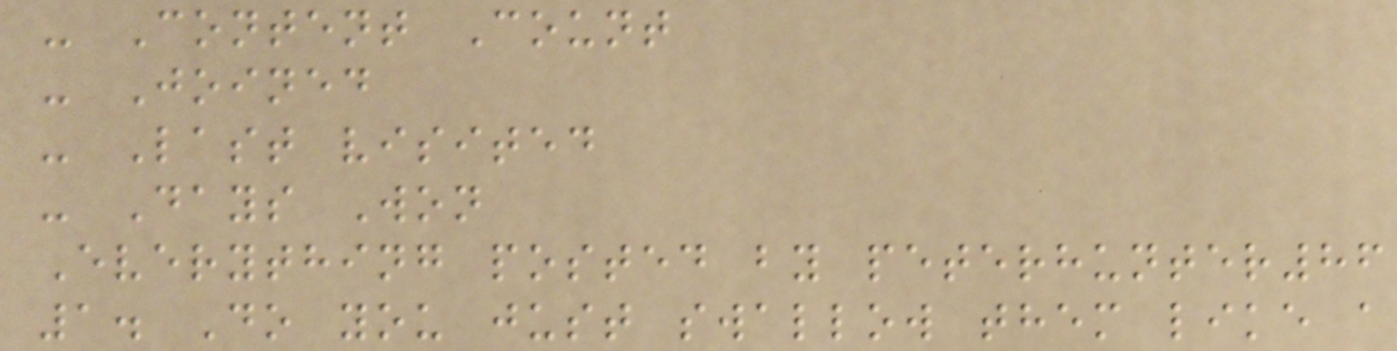- Content Count
- Joined
- Last visited
- Days Won
Everything posted by peterhunter86
1. Do you just swallow them like a
